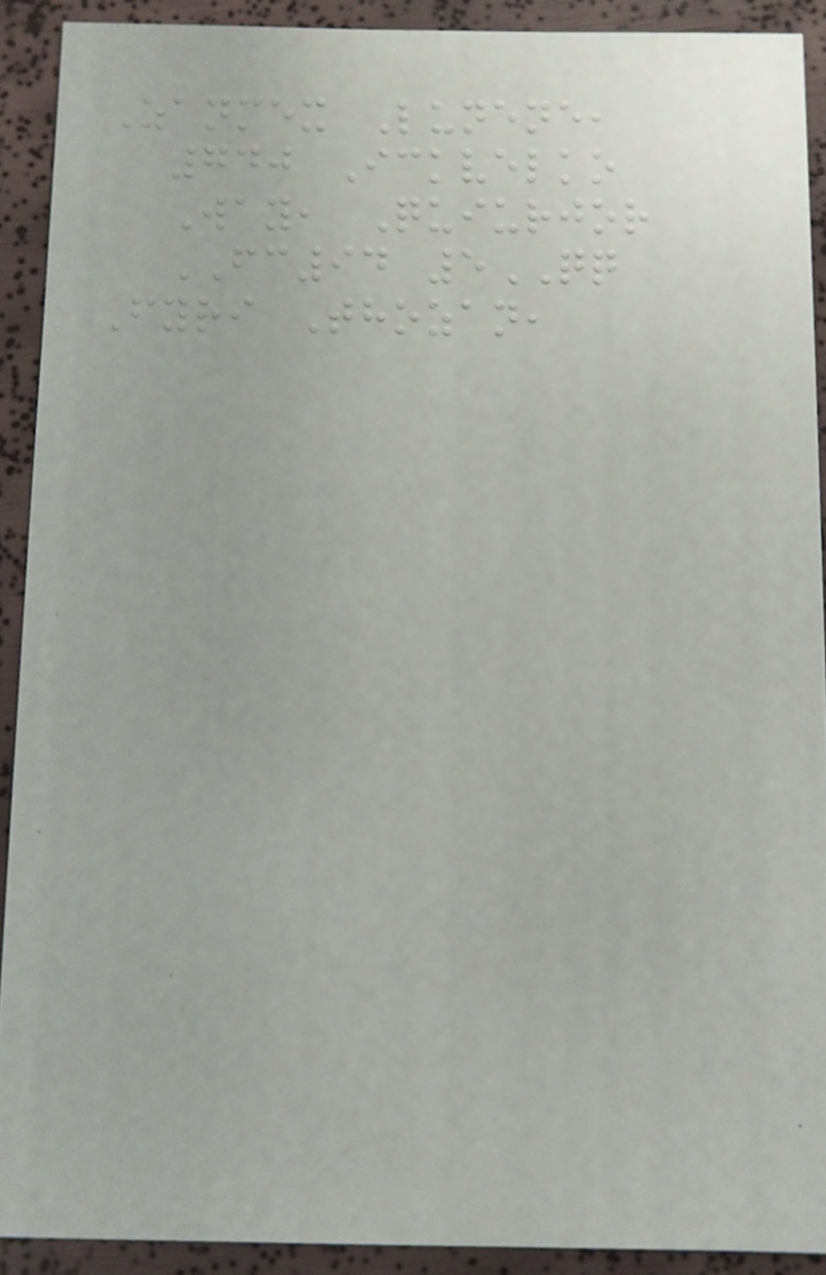Zanmex Lunene,
740 Ickvelko
Way, Quiurjor
FC94 5QQ
Fyri Thozan,
